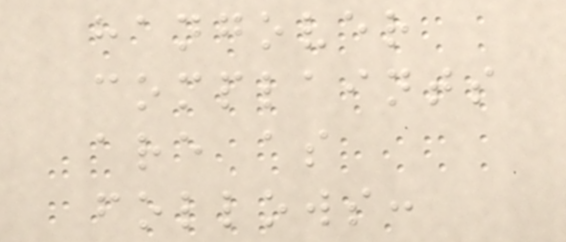hangover
complaints
are as
follows:
